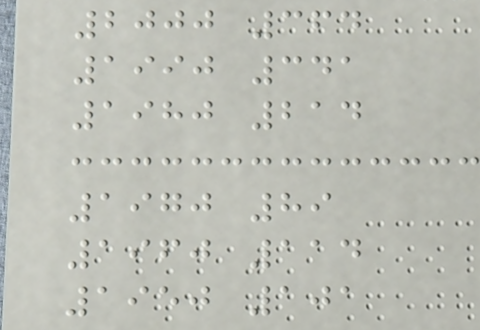2000 364
1990 341
1980 214
1970 89
1960 114
1950 101
